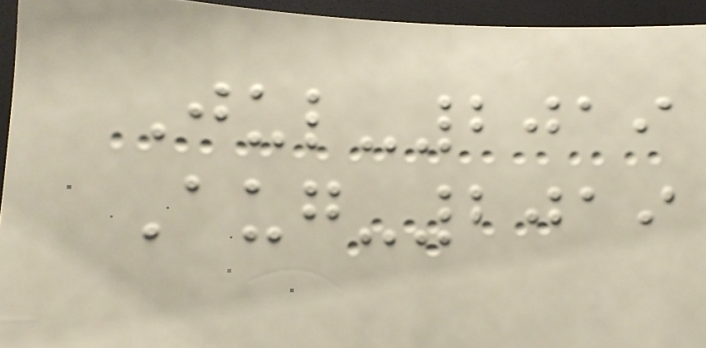Jul-2019
Aug-2019
